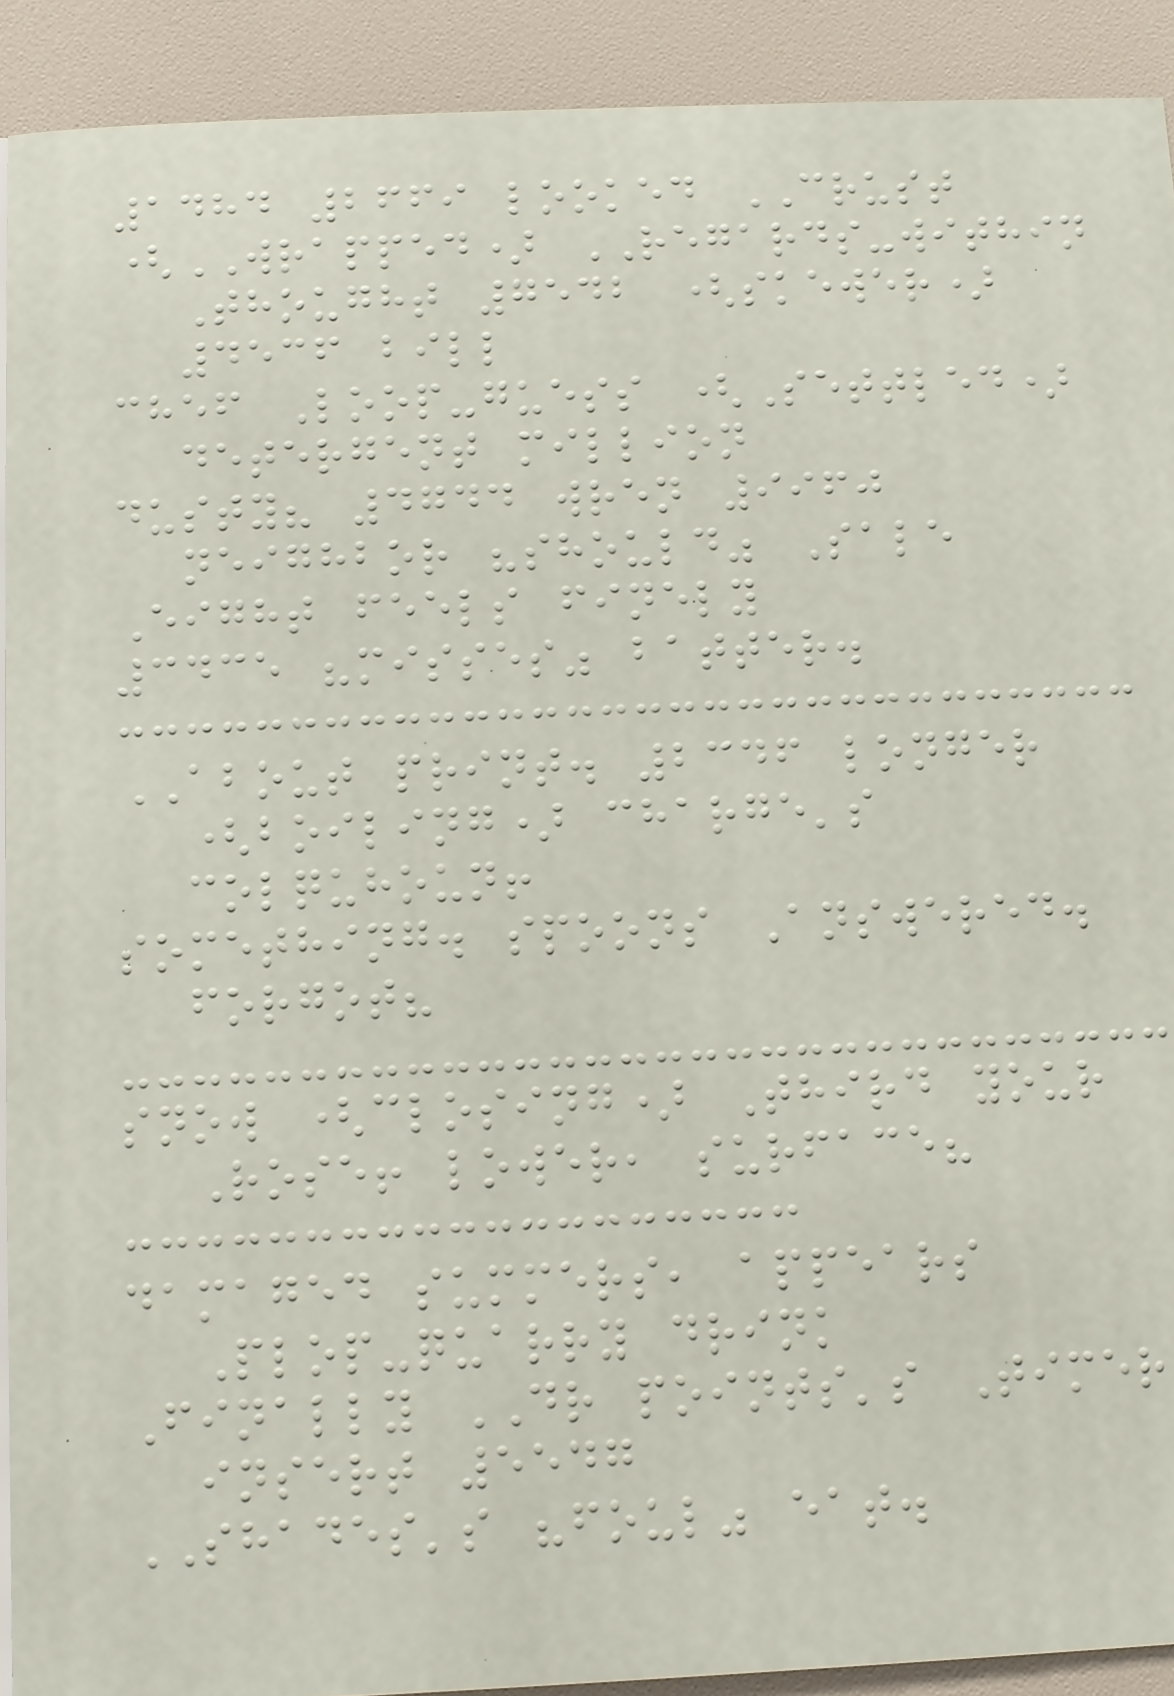1484 2669 looked CRUST
(WRAPPED) REGARDS-within
Thought 7542 (skewer)
4536 bill
chef Loop-guess (Settled)
detergent million
dusty? 4744 wren 9960
neighbor "should" Sale
Eight feels finely
3435 "misses" batter.
ABOUT print. 2346 longer
(boiling) charge's
colquhoun!
something. spoons Answered.
forgot?
snow (closing) Third your
Rose! lower, surface?
damaged summers, appears
Plop-quarry drink
Finally DR points's Timer
insert 5547
SHADES's "foul" eat.
